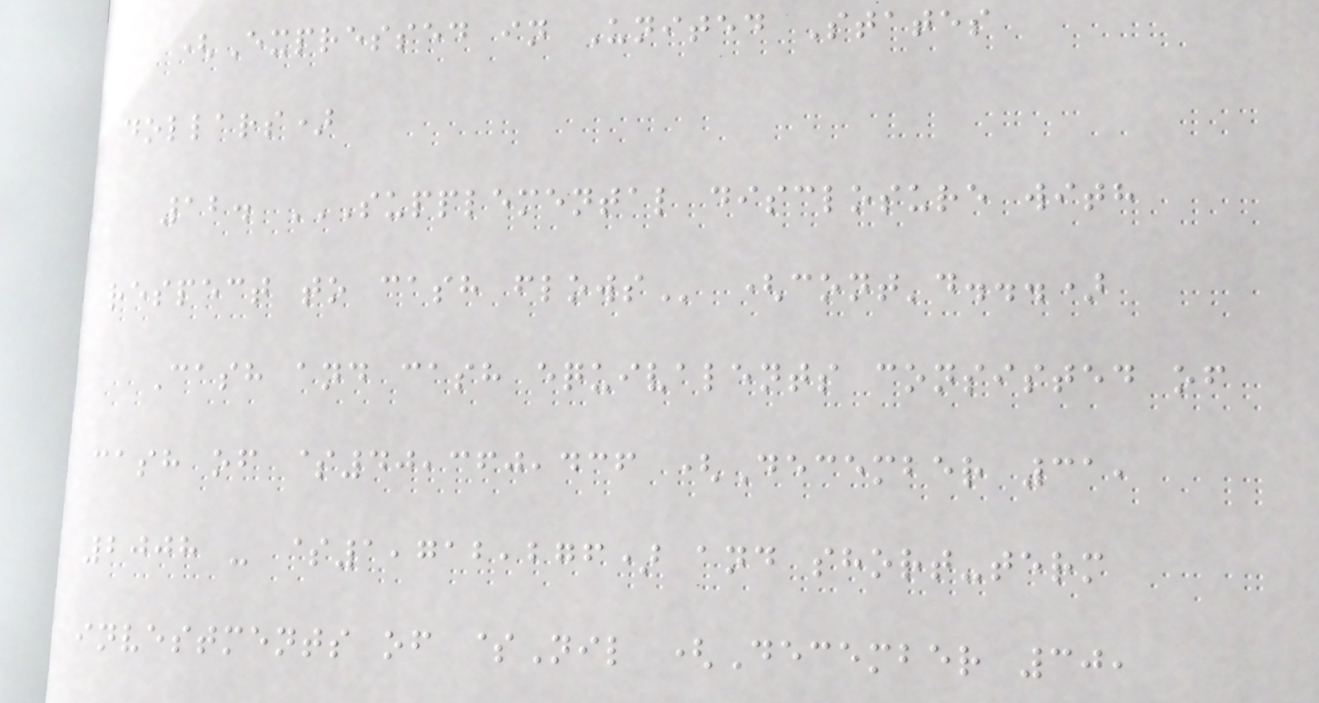(Expressed in United States
dollars)
12. SUPPLEMENTAL DISCLOSURE WITH
RESPECT TO CASH FLOWS (cont'd...)
Cash and cash equivalents consisted of
cash of $40,360,436 (December 31,
2008 - $1,712,276) and short-term
investments of $Nil (December 30,
